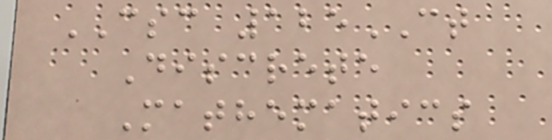CSC 125CT
Discrete
Mathematics
